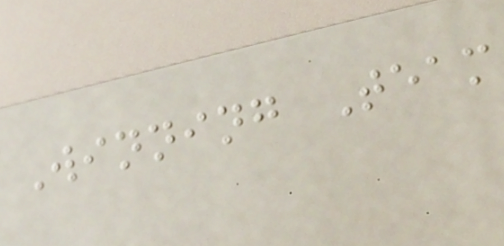Winning Team
